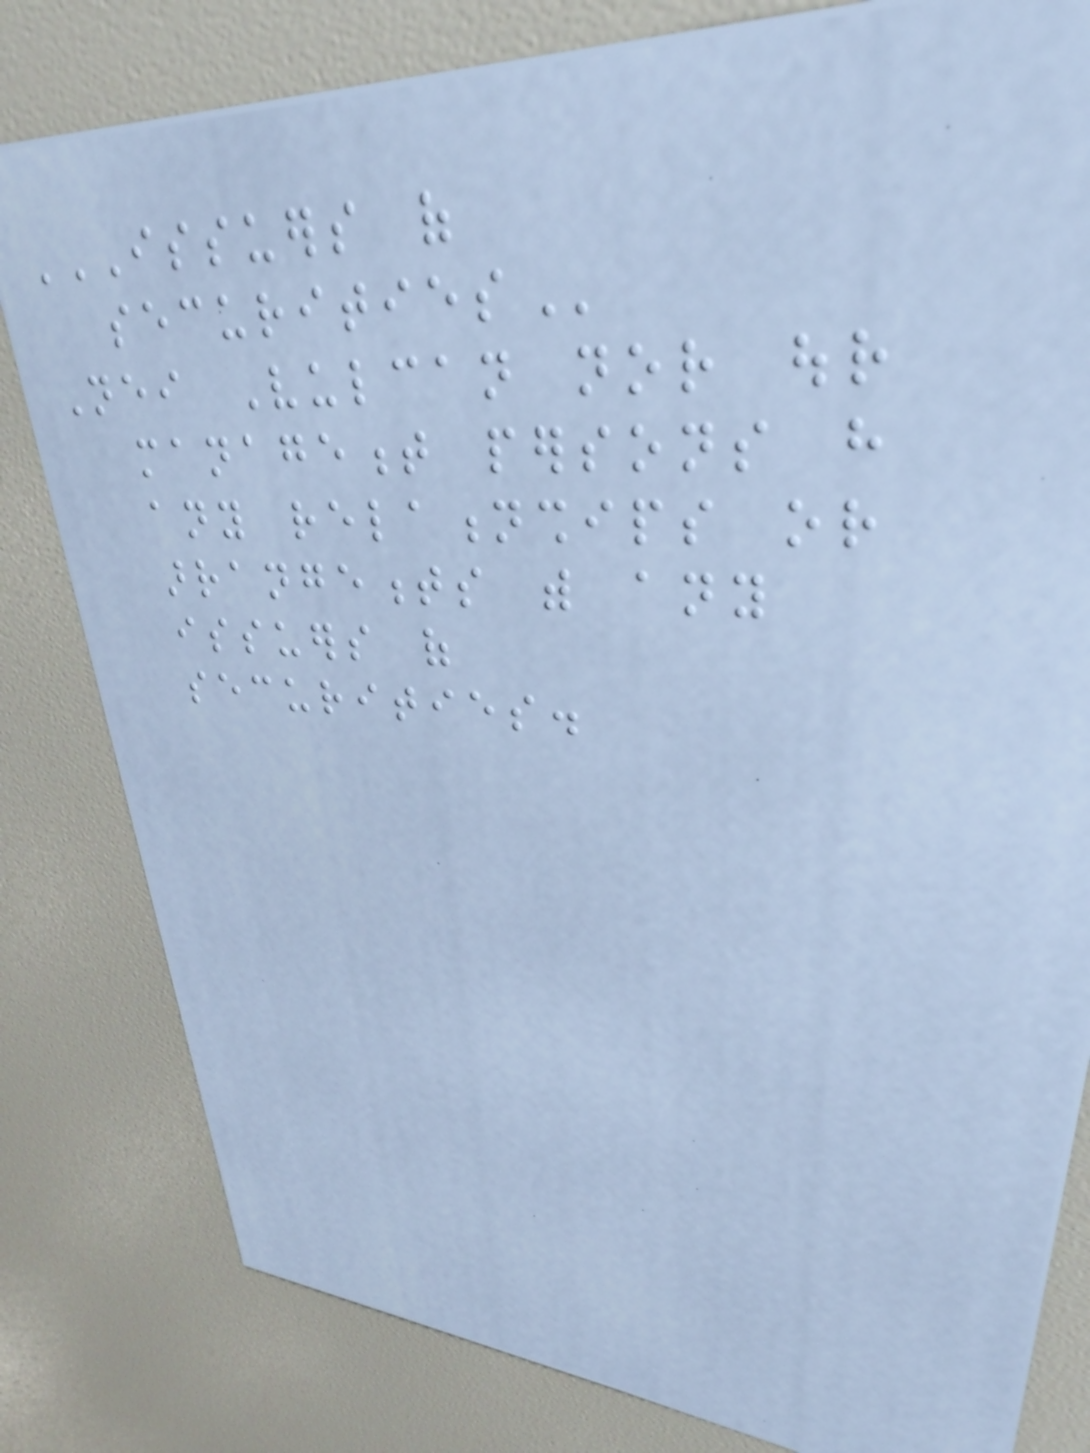ISSUERS OF
SECURITIES
Neither Vulcan nor our
management persons have
any relationships or
arrangements with any
issuers of
securities.
